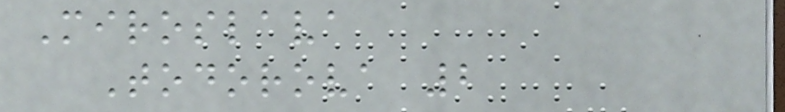Miroslava
Todorova 2
